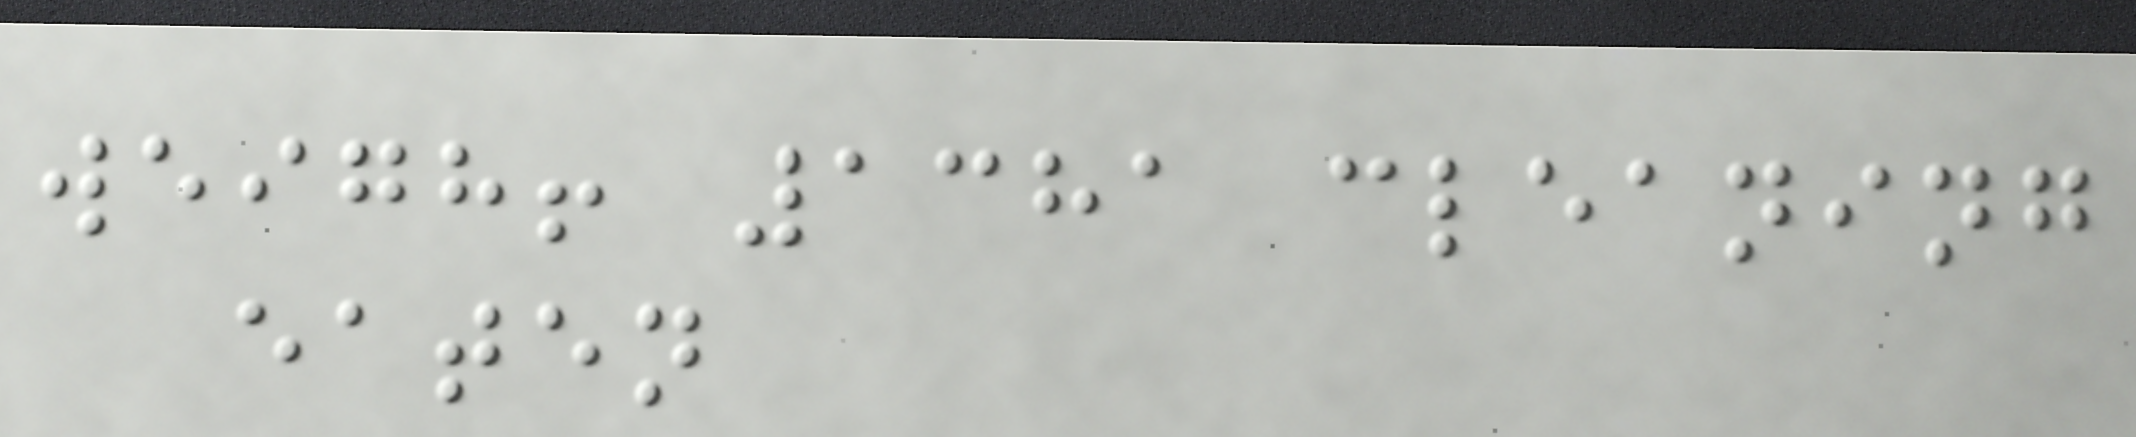weigh! 1381 cleaning
eaten
